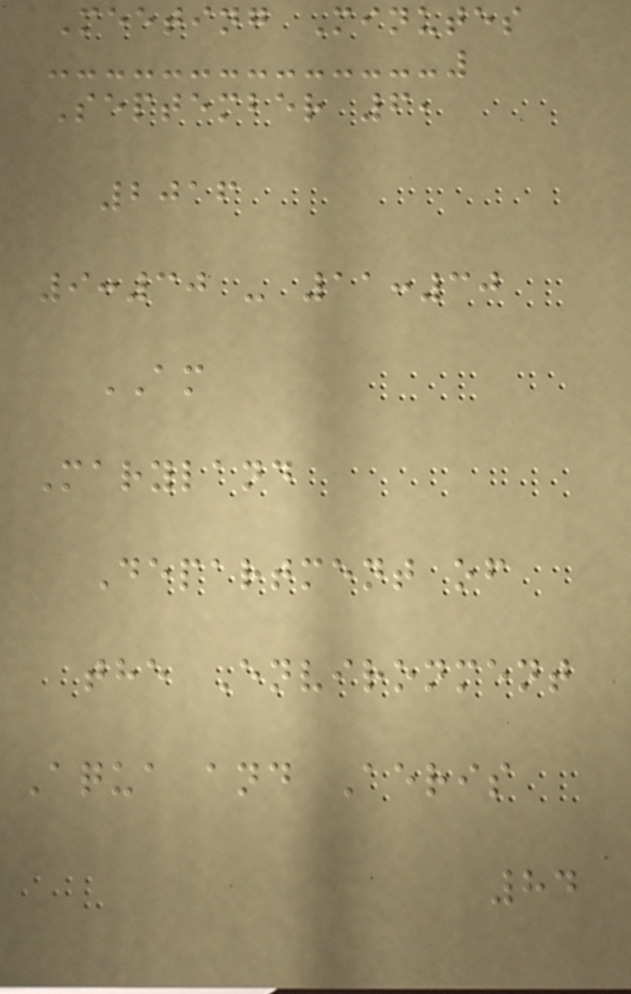Meeting Minutes
September 6,
2016
9:30 - 11:30
AM
Maryland
Department of
the Environment
Aqua and Aeris
84
